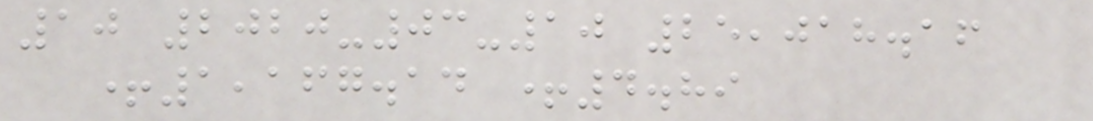10 2020-03-10 25,018.16
+1,167.14 +4.89
